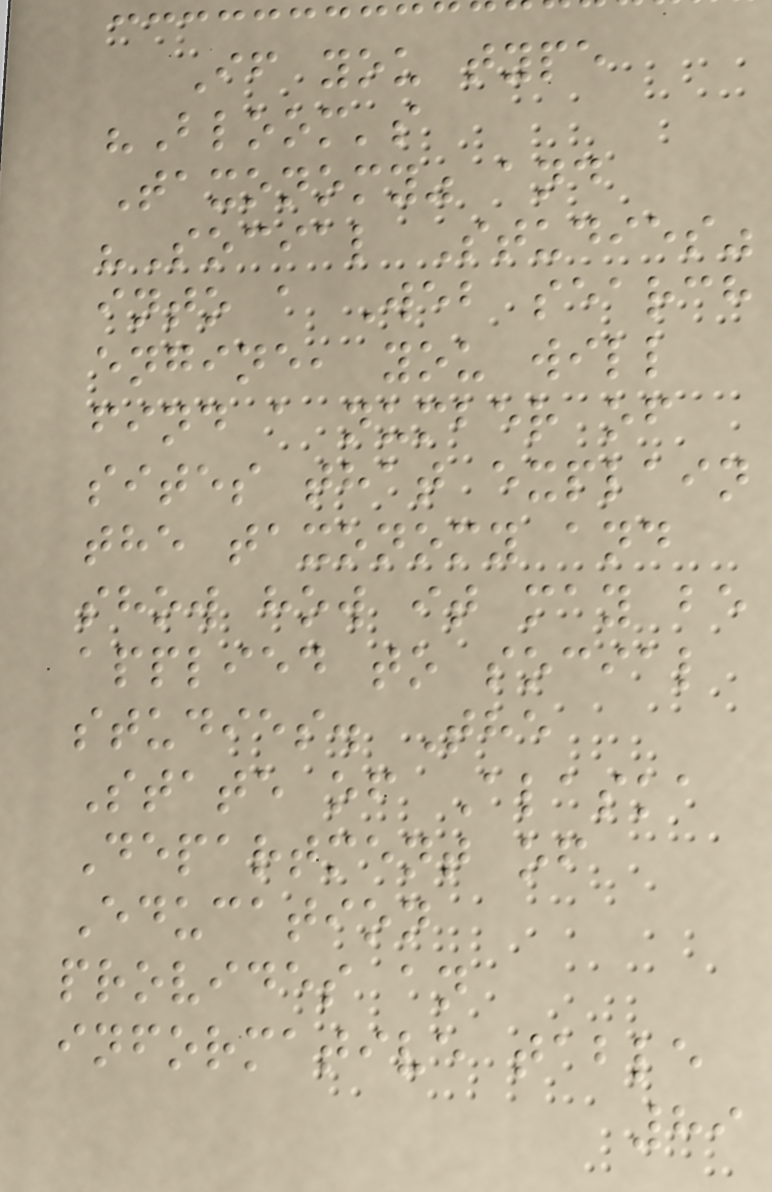If you type
"Bloom's
Taxonomy" and
"Social Studies"
into a Web search
engine, you will
find a number of
sites that explain
the taxonomy and
show how it may be
applied to social
studies. The
State of Alaska
Department of
Education
provides an
informative table
89
